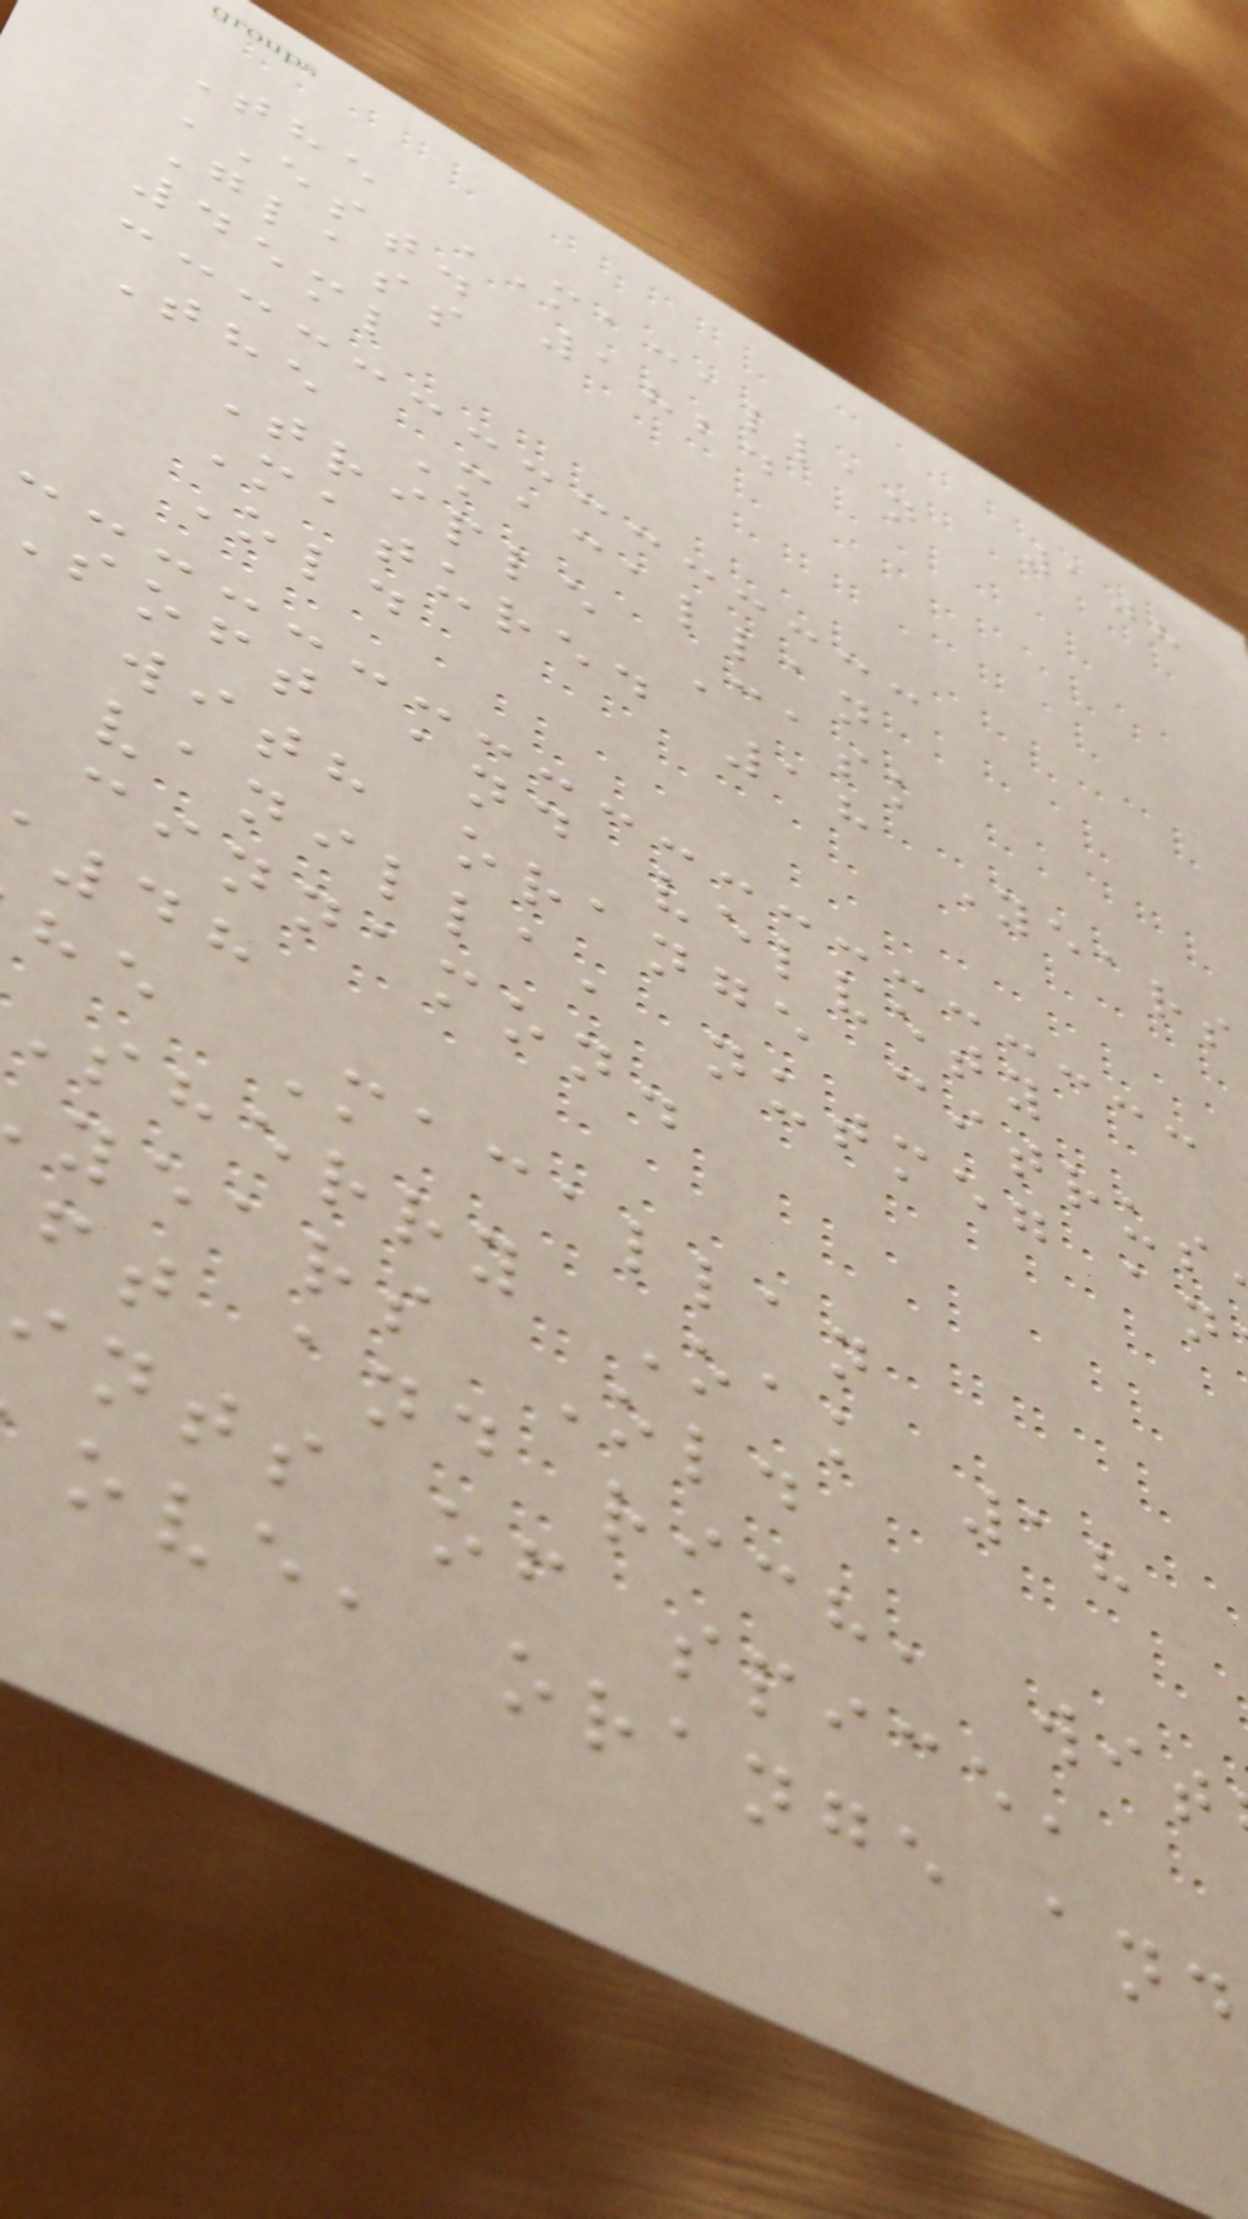108
The MACALLAN
EST. 1824
Glass
45ml
The Macallan
Triple Cask
Matured 18 Years
Old
soft and velvety
with orange citrus
vanilla, nutmeg an
cinnamon.
he Macallan
sherry Oak 18
years Old
ft and rich, wit
ints of spice,
ove, orange and
